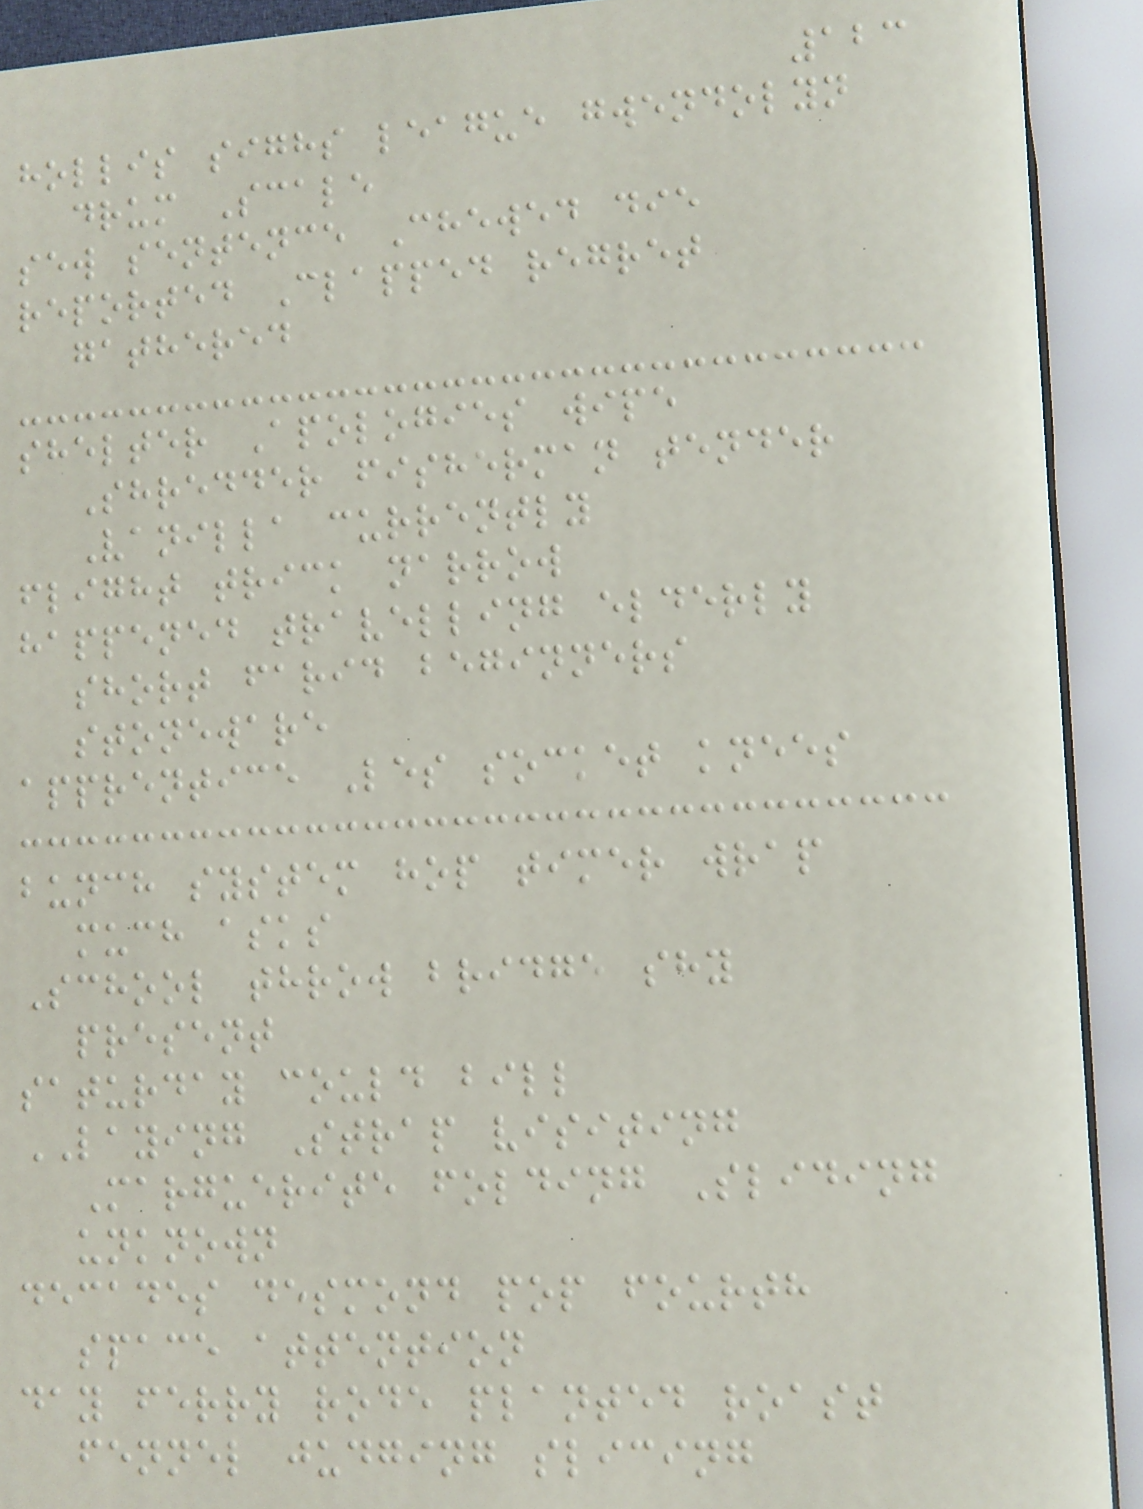123
hollis sighs league gwendolyn
drum Scale
sew sentence Chewed die
reported Clapped regret
gathered
shelter Apologies wipe
Shredder fisherman tender
Vanilla currently
flight trick narrow
happened travelling elderly
short farid beginners
stoneware
apprentice Les socket knees
bunch system hop timer wrap
much asks
School throw bridge shy
present
saturday could bill
LAYING Strap visiting
Marguerite folding Sliding
unknown
decades desmond pop fourth
space attention
day ferry rode planted roast
fennel judging slicing
